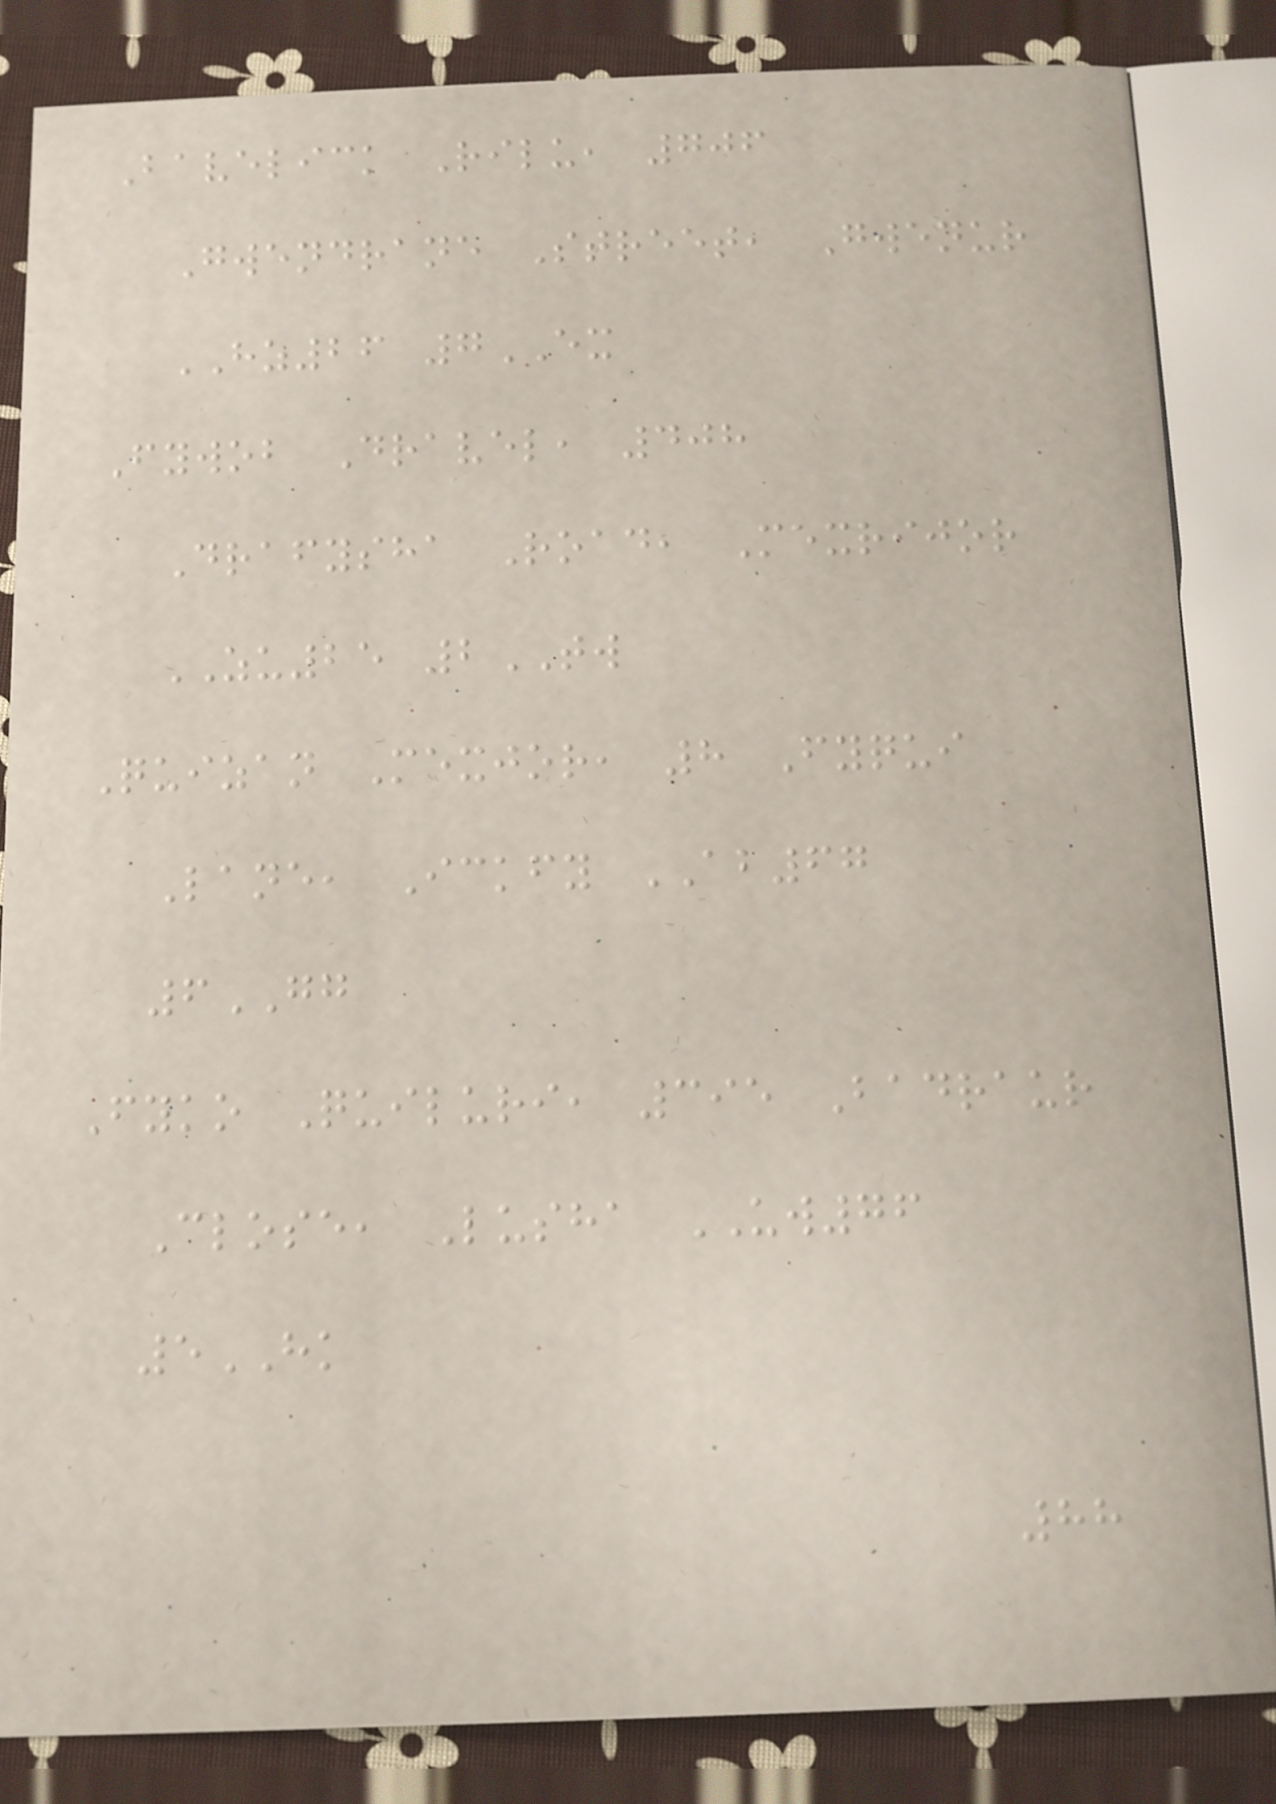Bavelick Rilu, 706
Gwendrane Street, Gwenur
HZ26 7EX
Fywob Dravel, 408
Drafysha Road, Mexrijor
ZU25 2TW
Quizan Mexjor, 8 Fyqui
Lane, Ickfy AB67
6GG
Fyko Quiluri, 395 Badraur
Close, Lusha UW76
5HK
88
